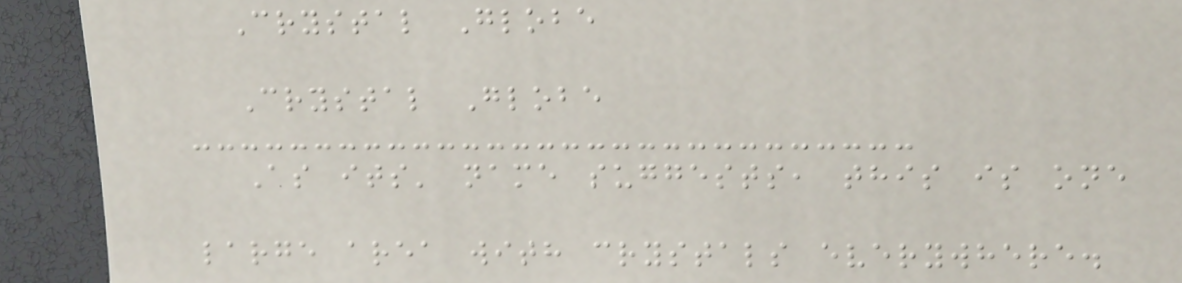Crystal Globe
Crystal Globe
As its' name suggests, this is one
large area with crystals everywhere.
